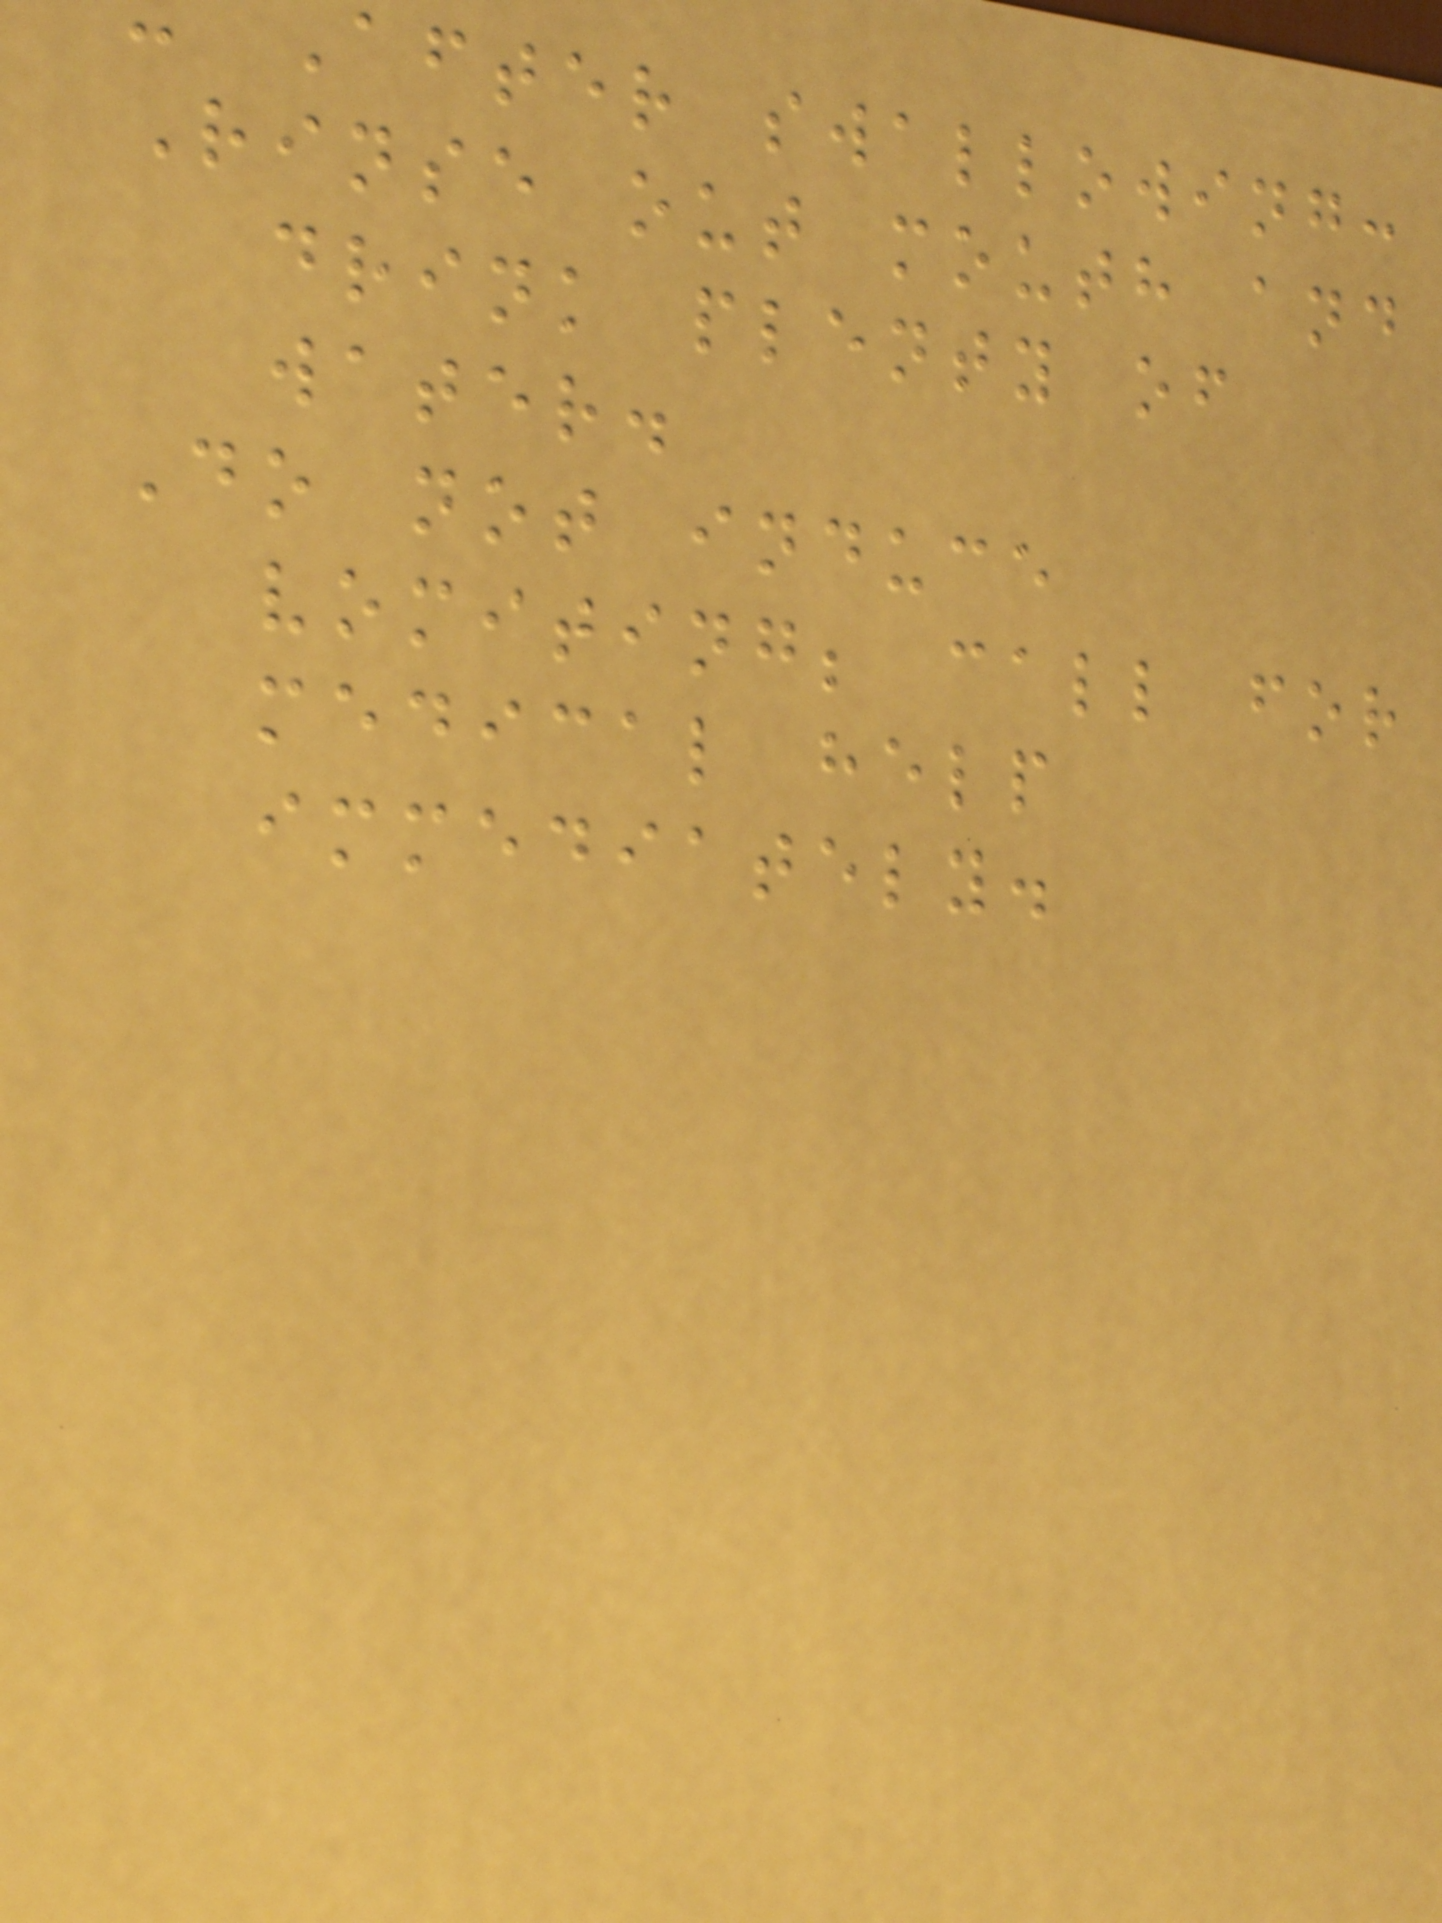after swallowing:
Rinse out mouth and
drink plenty of
water.
Do not induce
vomiting; call for
medical help
immediately.
